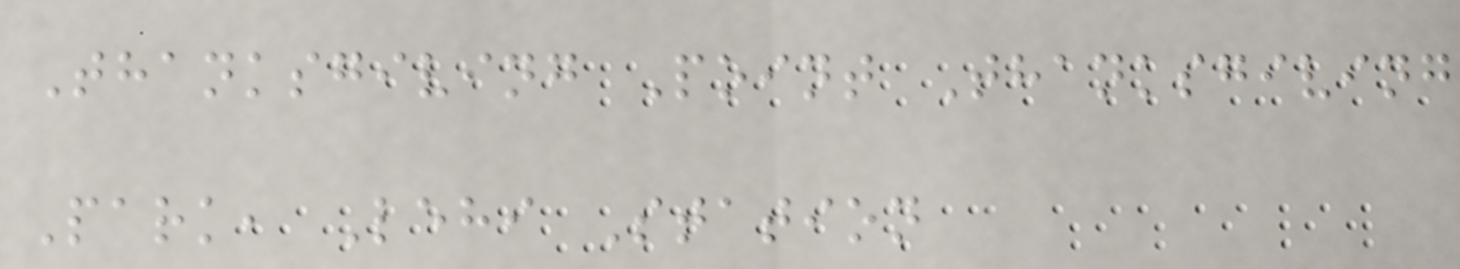Thanksgiving Point Thanksgiving
Park, Lehi Station
